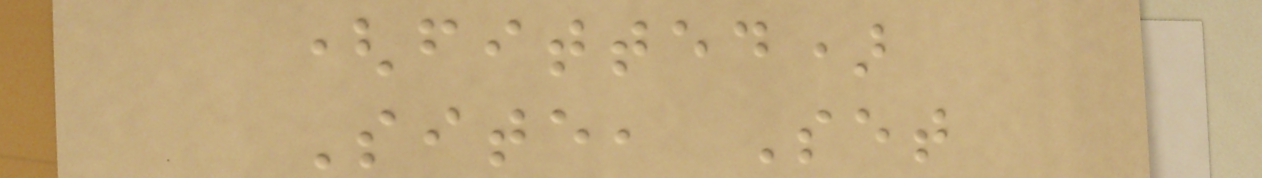(fitted)
Site, Set
